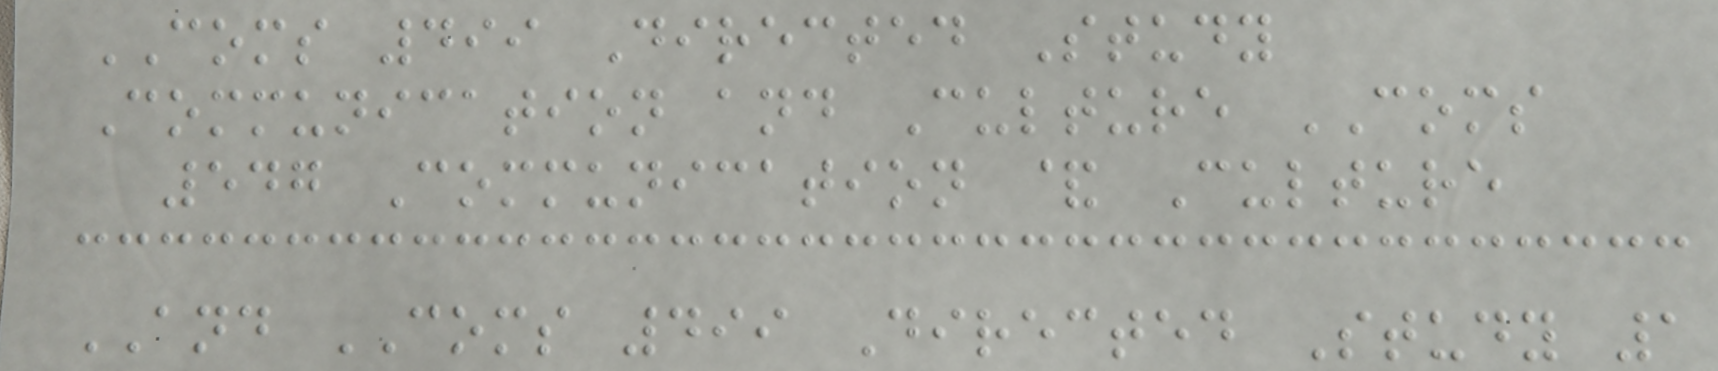COMS 499 Directed Study
Communication and Culture COMS
547 Communication & Culture
AND COMS 499 Directed Study 1
